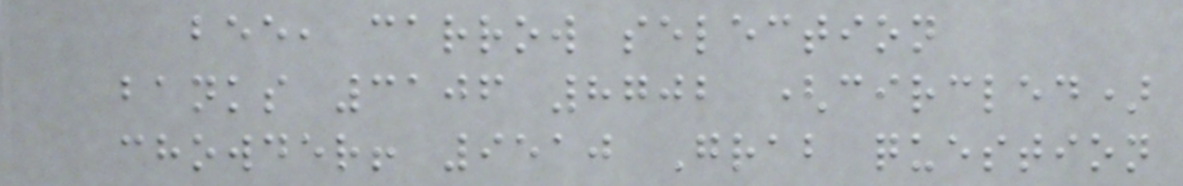bee, carrow selection
banks 3106 8702 (circled)
chowder! 9510 Grab question
